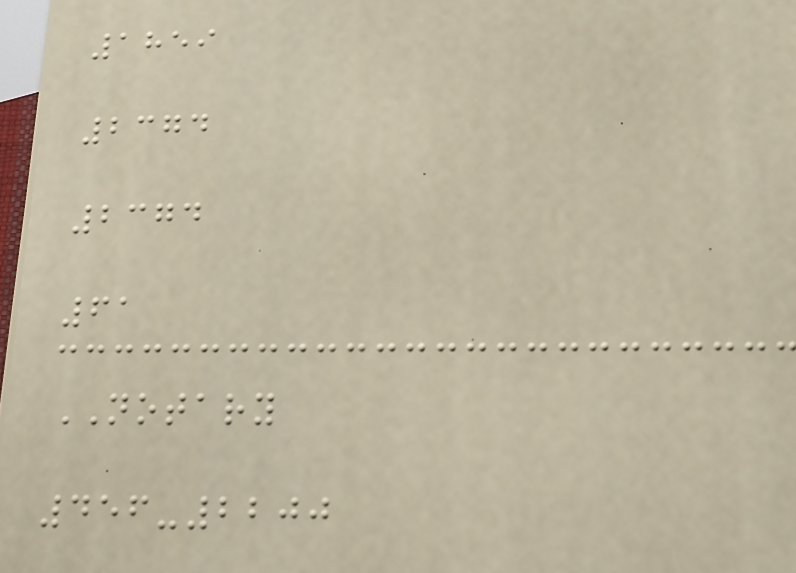1859
2374
2374
61
NOTARY
456-2200
